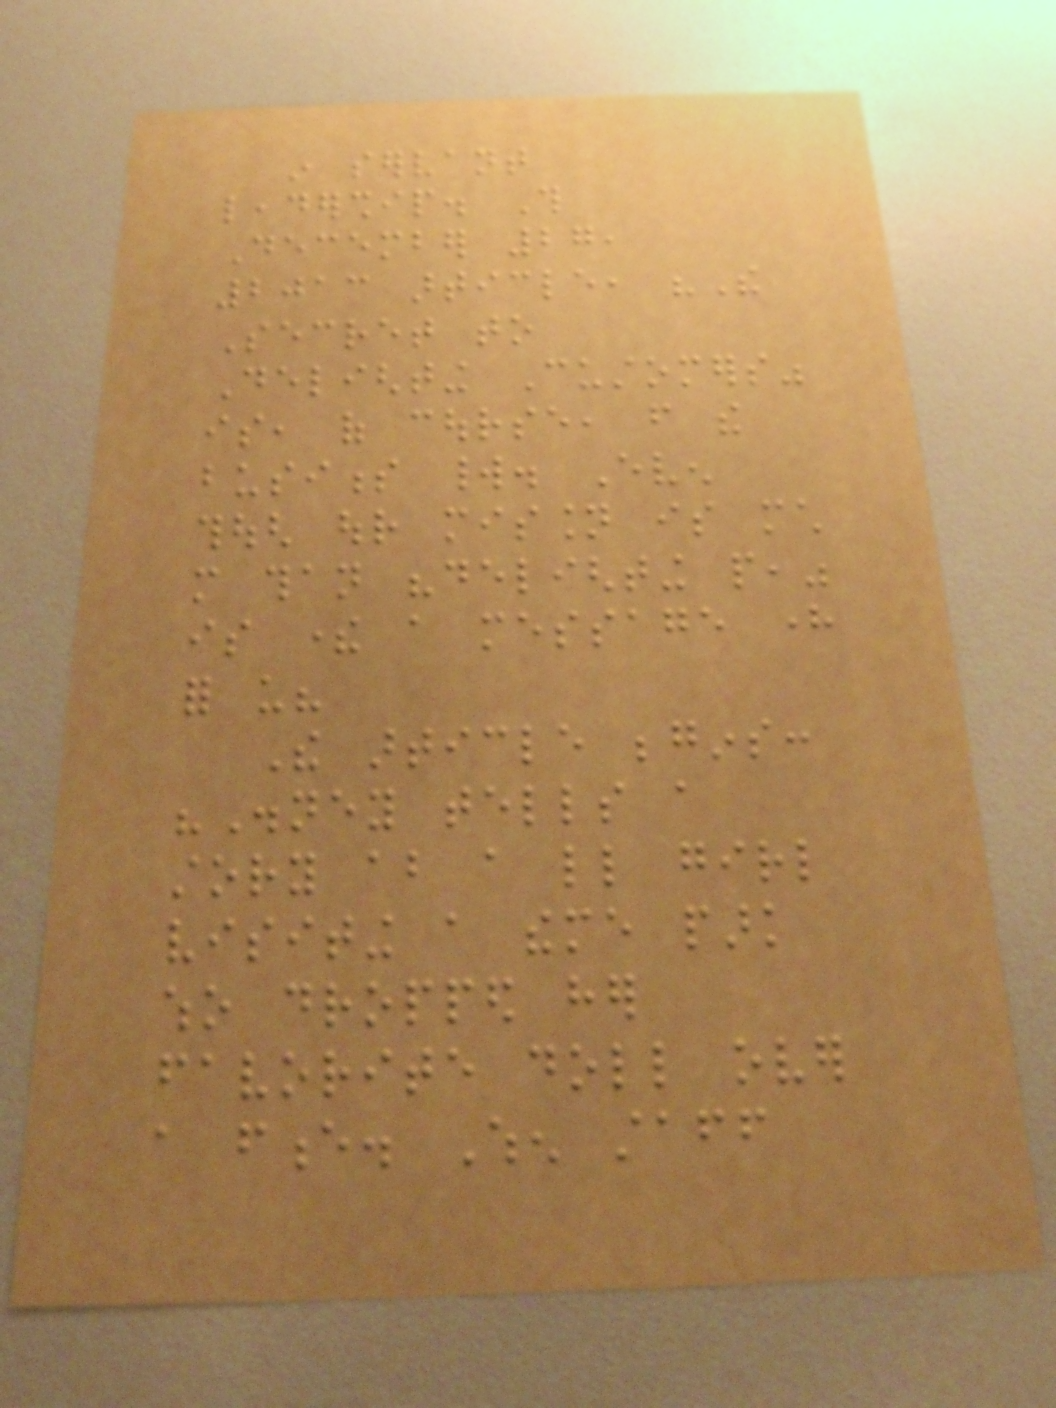in servant
leadership. This
December 27,
2013 article, "The
Secret to
Delighting Customers"
is, of course, from the
business world. Even
though our mission is much
more than "delighting people,"
is there a message here
for us?
The article begins:
"Disney tells a
story about a little girl
visiting a theme park
who dropped her
favorite doll over
a fence. When staff
